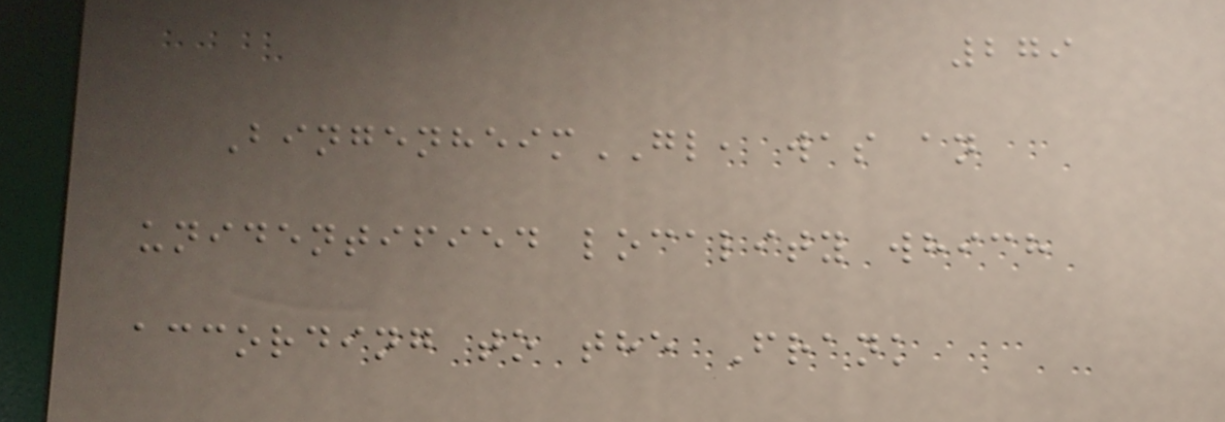279
BingenheimGL, was an
unidentified locality which
according to the Frank
